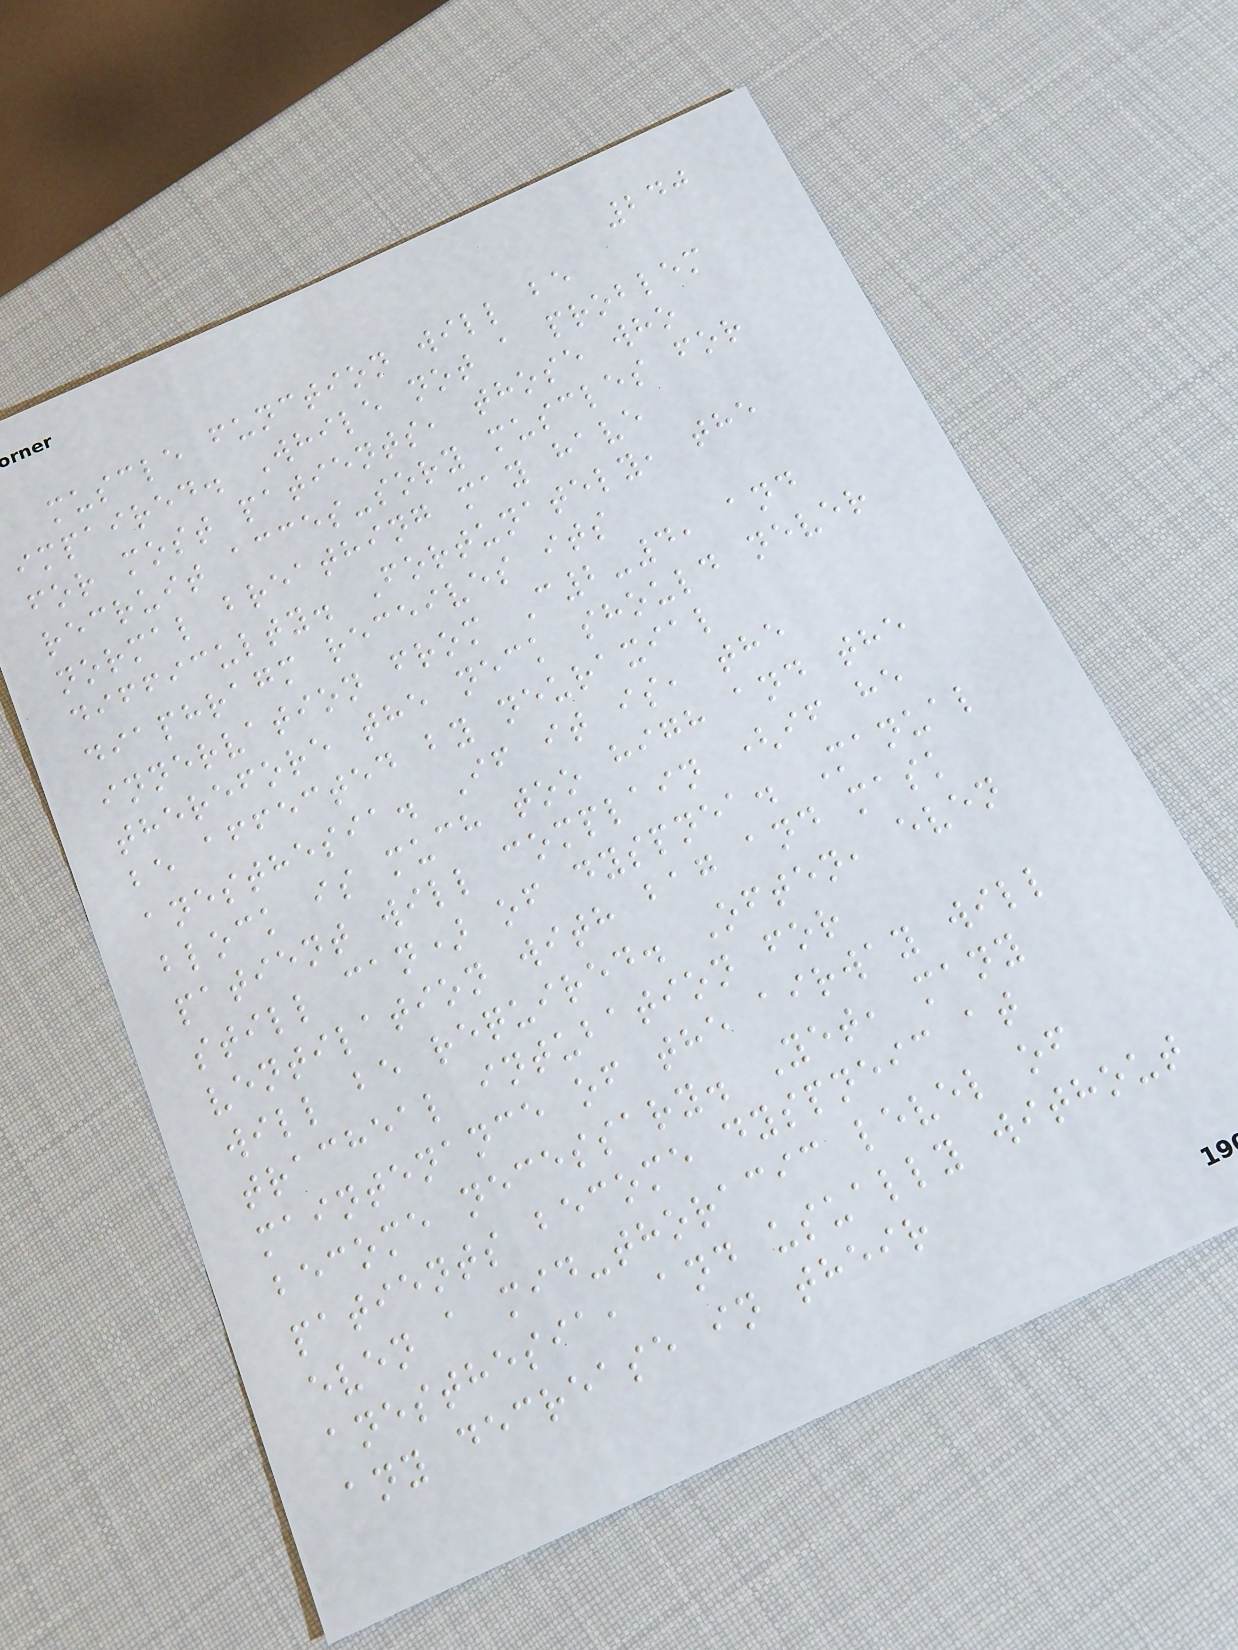240
muscle function will be
impaired. While not a problem
for most patients, those who
recruit acces-sory muscles for
normal breathing may have
difficulty. Fortunately, the
diaphragm receives its
innervation from C2-4, and
therefore the neck should never
be affected by neuraxial
anesthesia. If it is, the
block is much too high and the
patient will complain (if he
still can) of dyspnea. Manual
ventilation with bag and mask
will be required. Often, even
tracheal intubation for
maintenance of the airway will
become necessary. Yet, many
patients become dyspneic at
even a mid-thoracic level of
anesthesia, and usually without
any decrease in their
